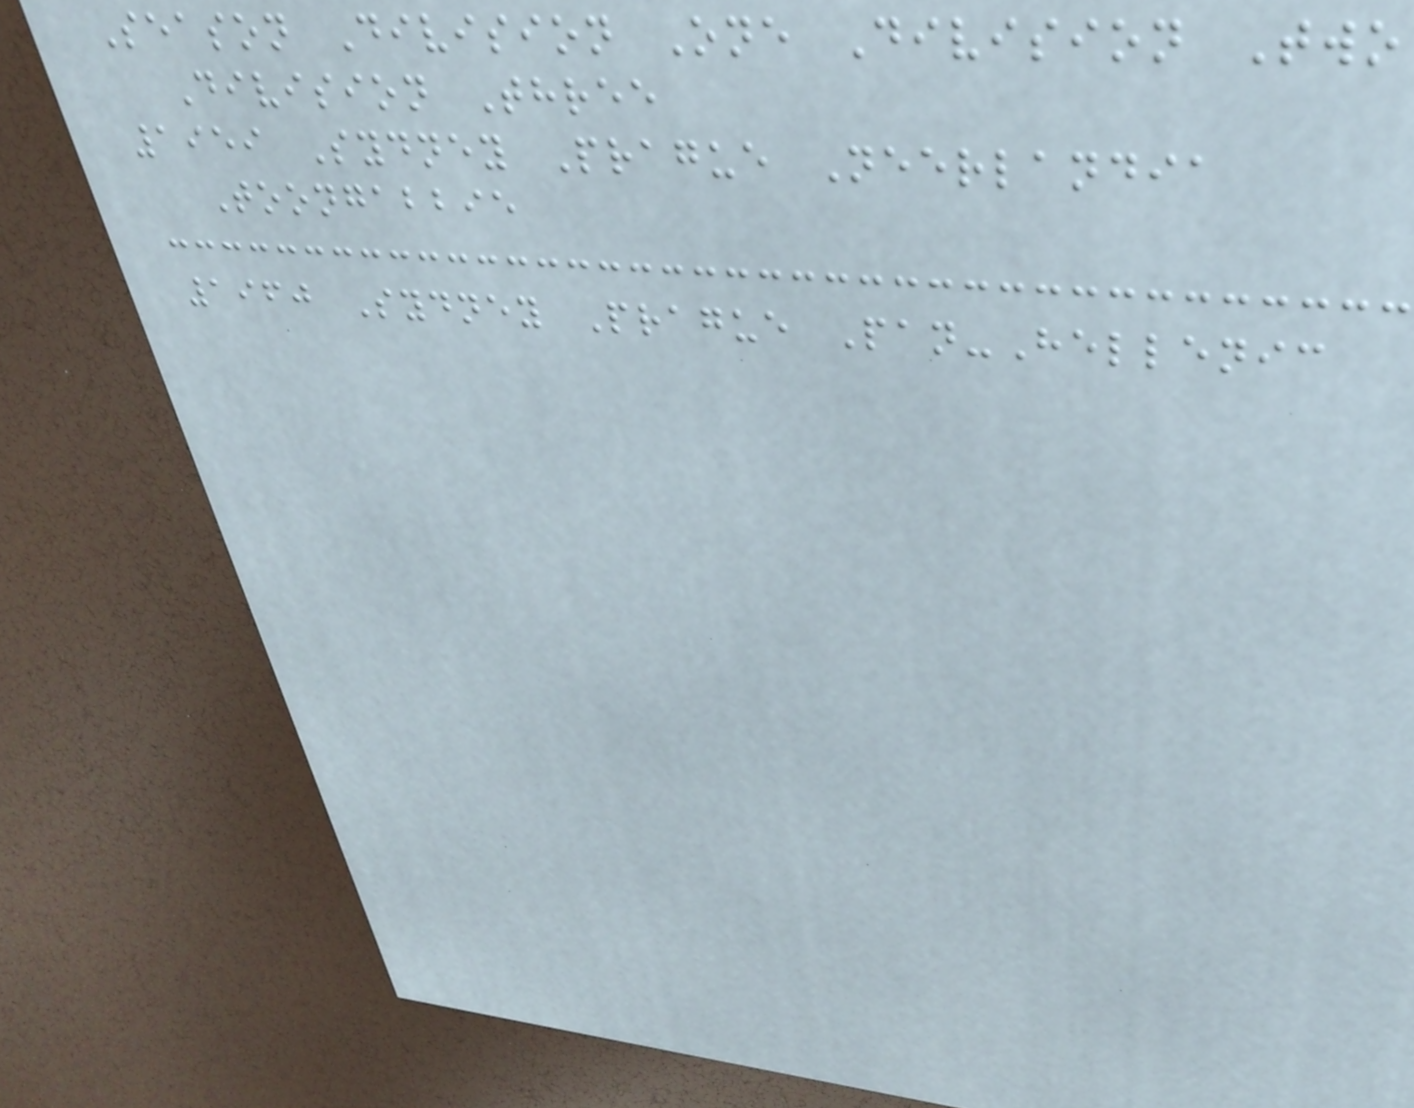Season Division One Division Two
Division Three
1959 Sydney Prague Neerlandia
Toongabbie
1960 Sydney Prague Pan-Hellenic
